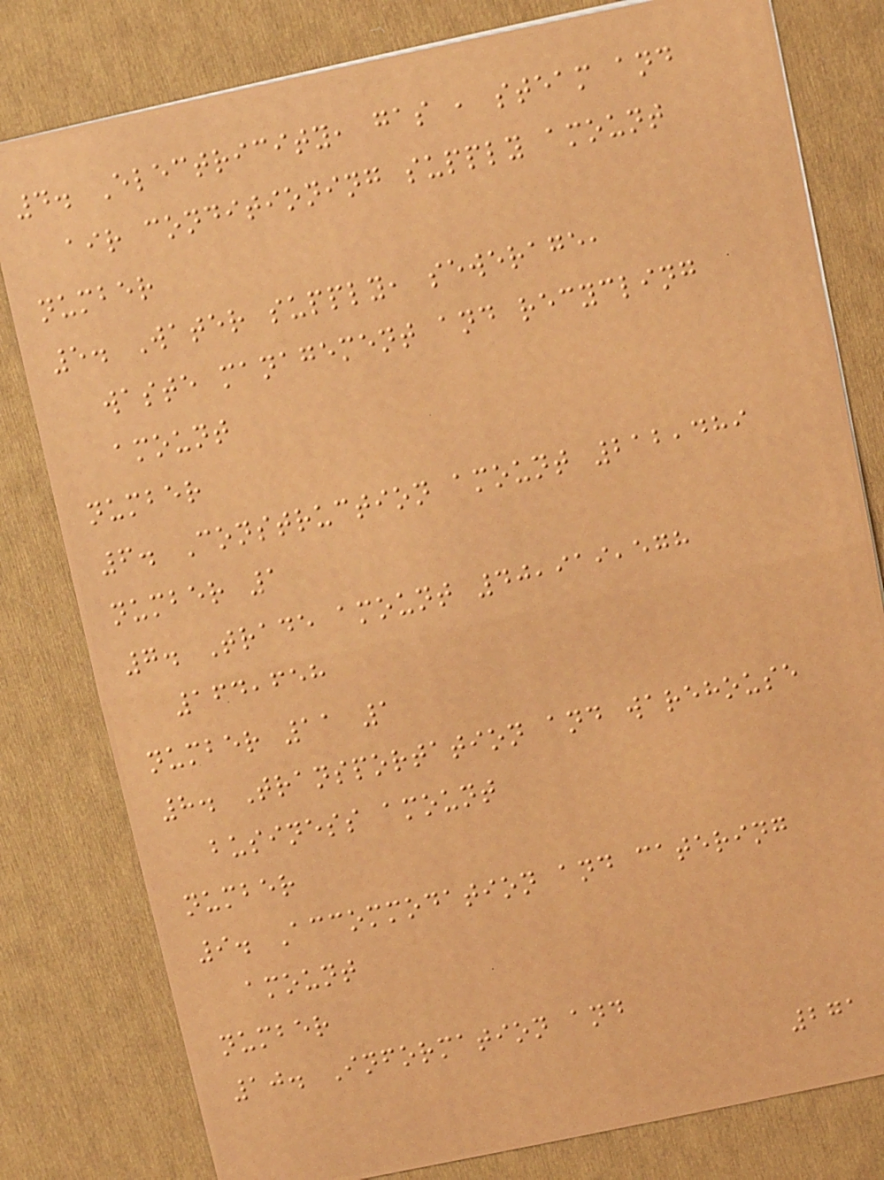4. Electricity, gas , steam and
air conditioning supply amount
number
5. Water supply, sewerage,
waste management and recycling
amount
number
6. Construction amount 212,489
number 1
7. Trade amount 40,919,578
164,658
number 11 1
8. Transportation and warehouse
business amount
number
9. Accommodation and catering
amount
number
10. Information and
271
